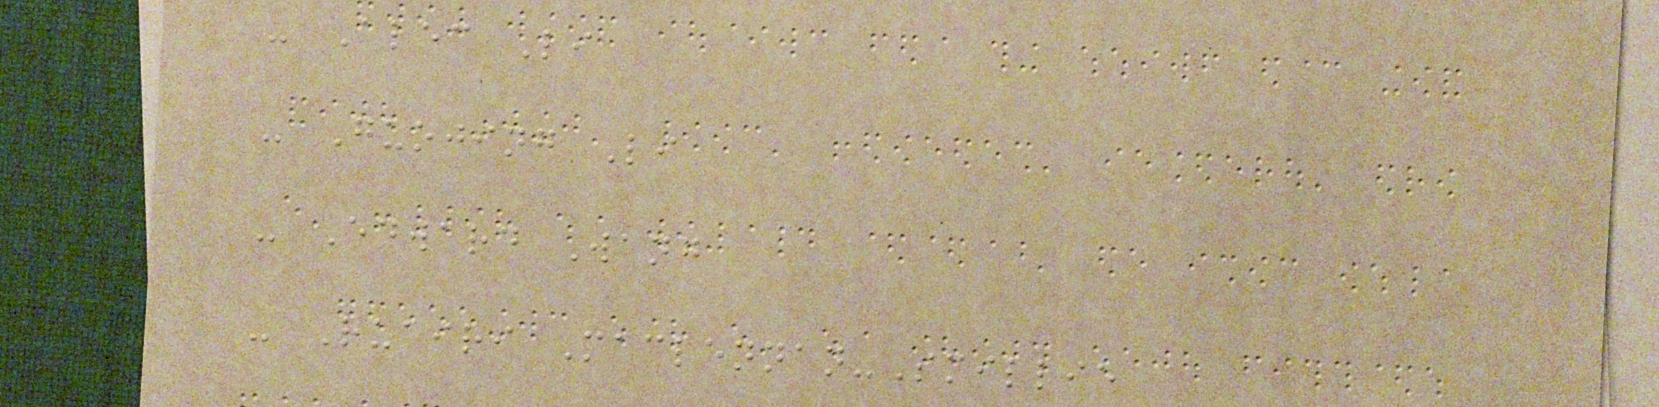- Alec Li
- Guojing Li
- Edward Wang
- Ruairi Maclennan-Smillie
